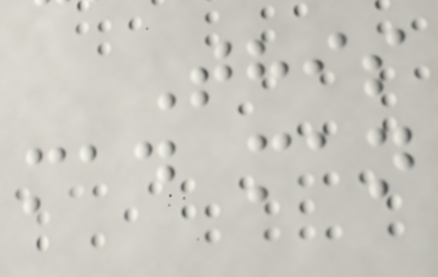This
mad man
